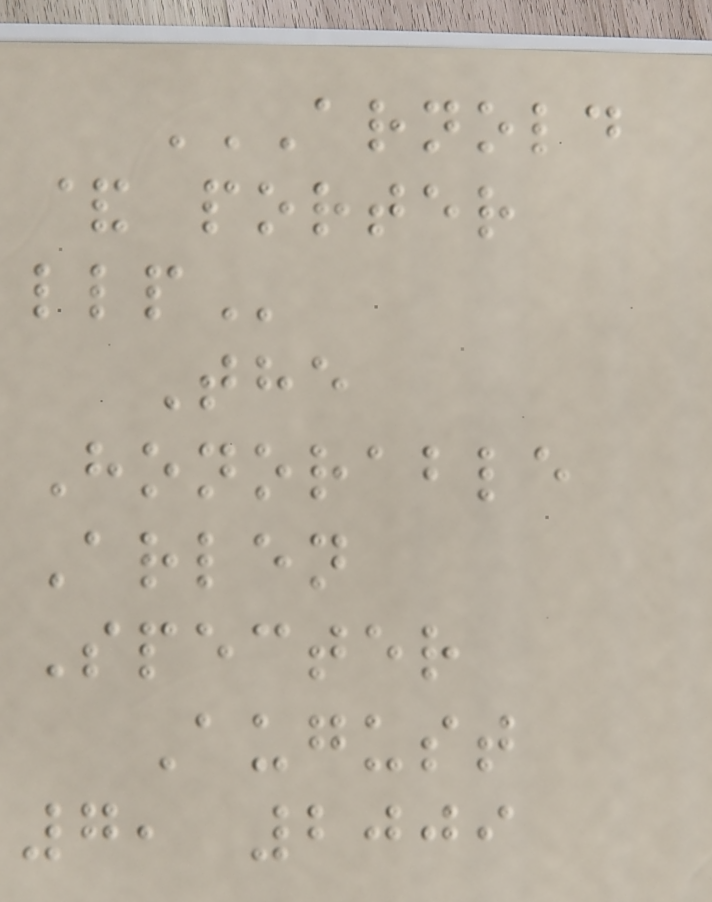ARNOLD
& PORTER
LLP
The
Honorable
Arlen
Specter
August
7, 2009
